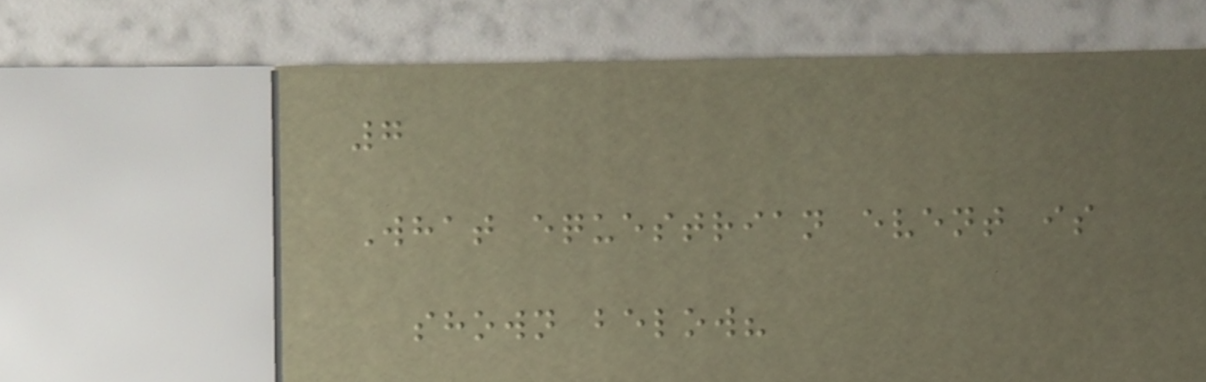7
What equestrian event is
shown below?
